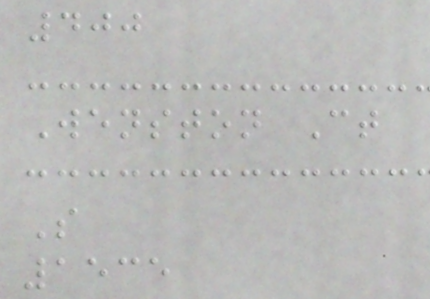400
Wenston Ct
S
1535
